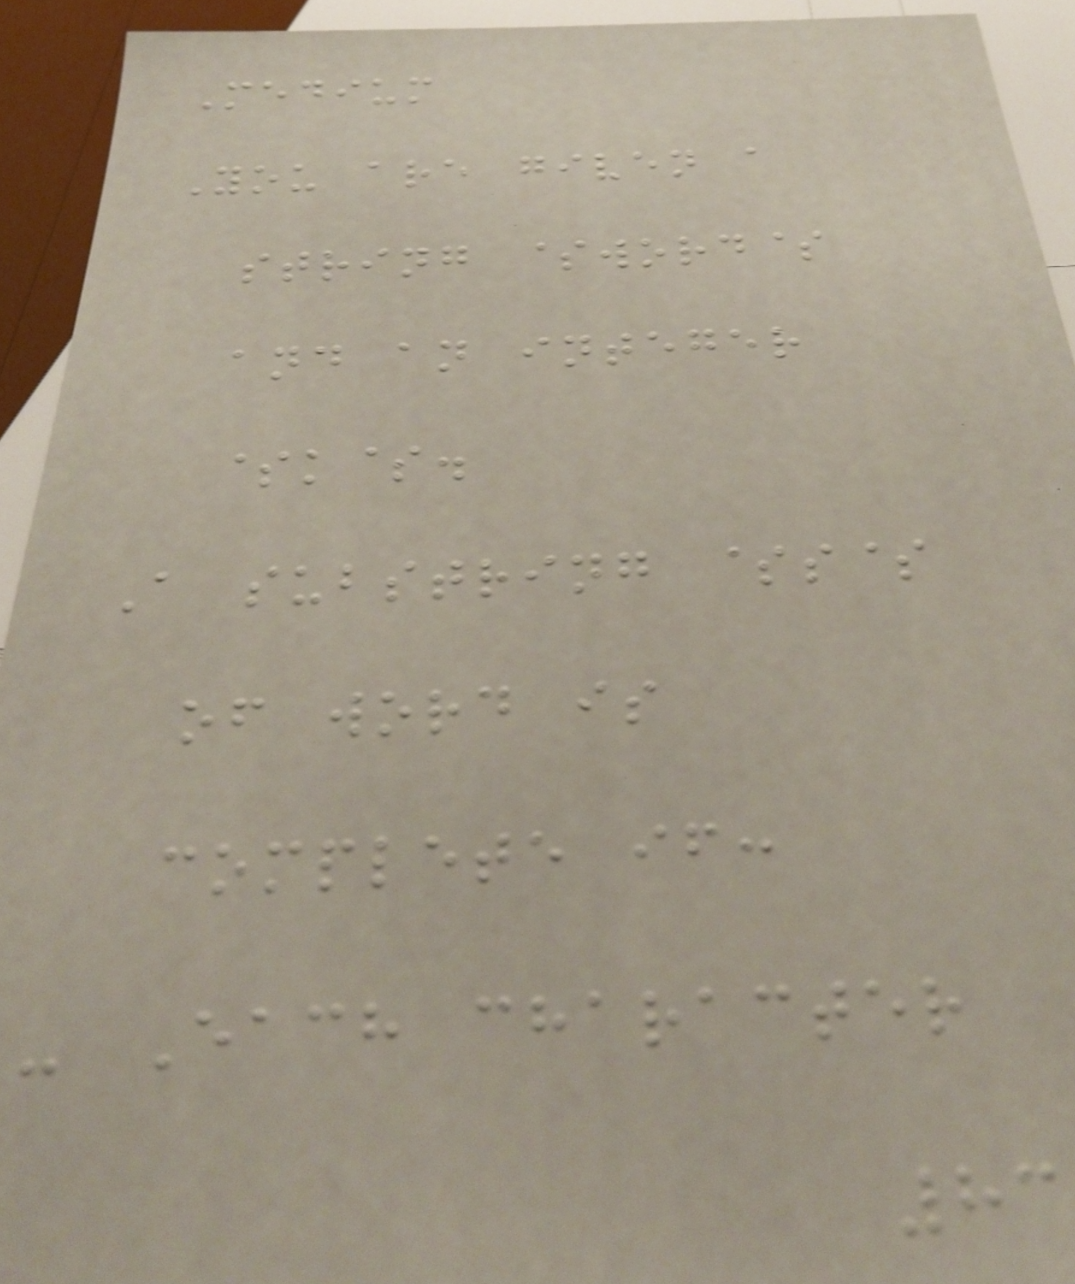Medium
You are given a
string $word$
and an integer
$k$.
A substring $s$
of word is
complete if:
- Each character
83
